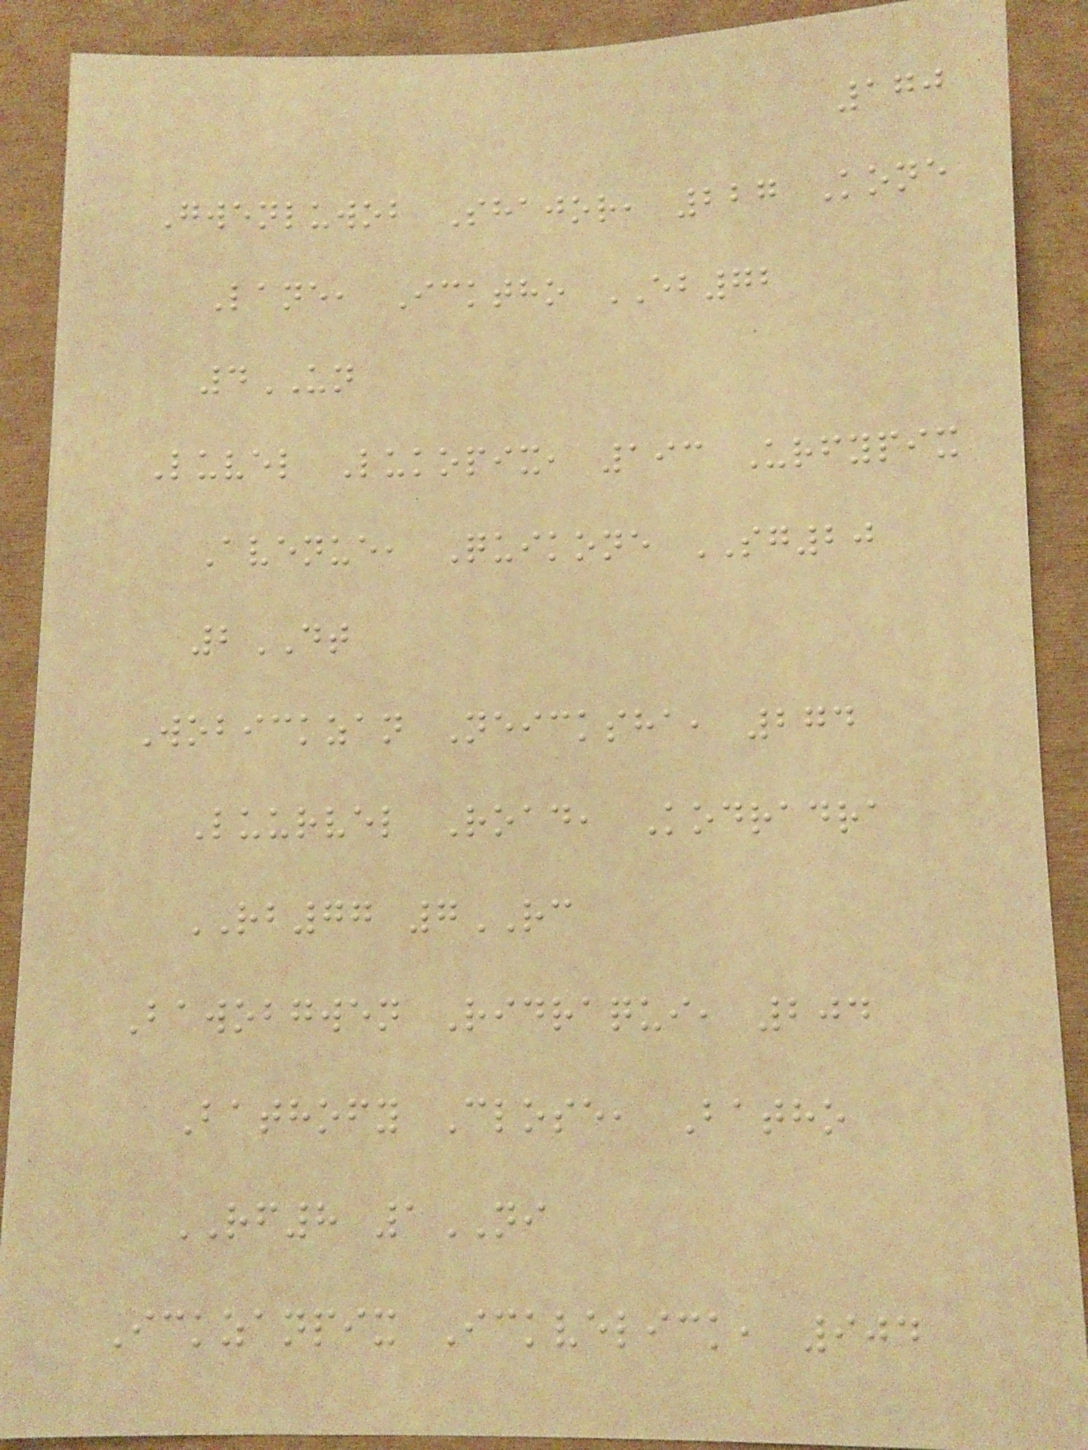170
Gwenluwob Shajor, 227 Kone
Lane, Icktho EB72
4UN
Luvel Lukopix, 193 Urfypix
Avenue, Quikone SG20
2DT
Wobickzan Neicksha, 274
Luurvel Road, Kodradra
RB77 7RC
Bawobgwen Ridraqui, 204
Bathofy Close, Batho
RF8 1NI
Ickzanpix Ickvelick, 904
